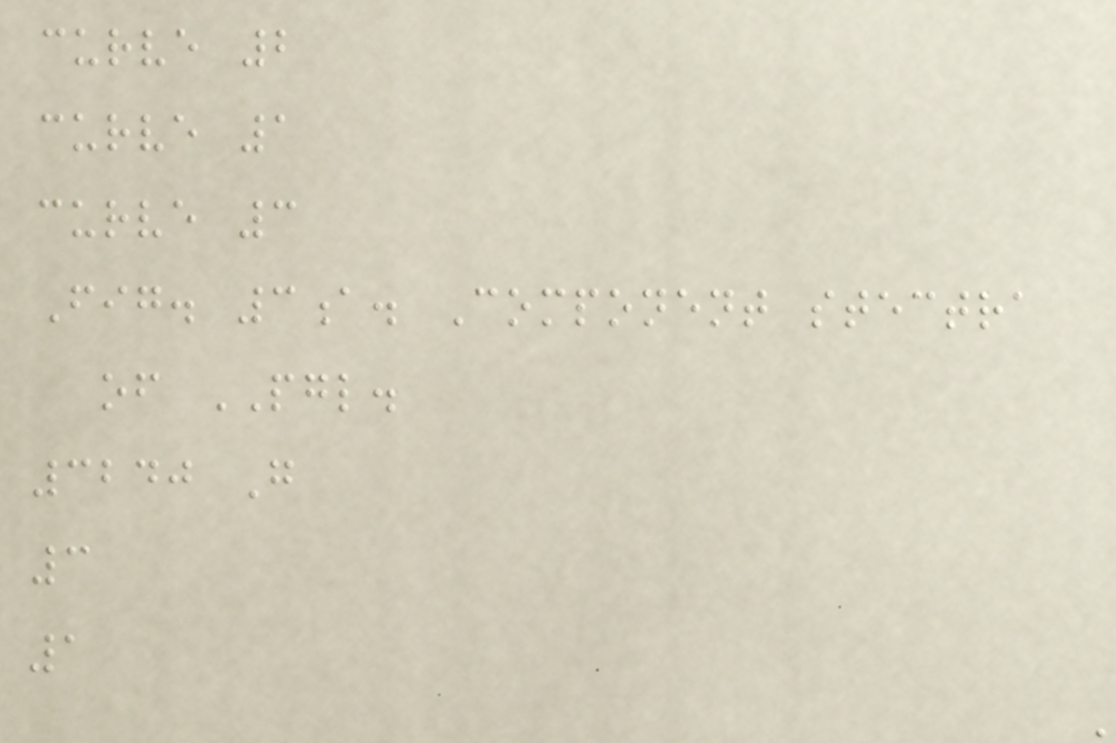curve 2
curve 1
curve 3
Fig. 3a. Component stectra
of PGL.
3240 G
3
1
